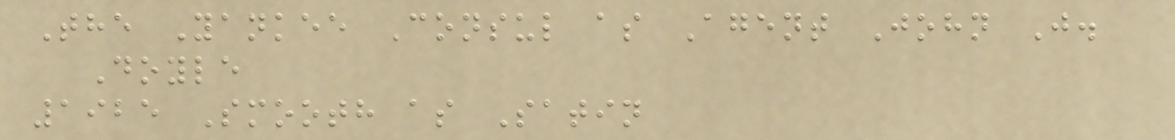The Yankee Consul as Agent John J.
Doyle
1925 Smooth as Satin
